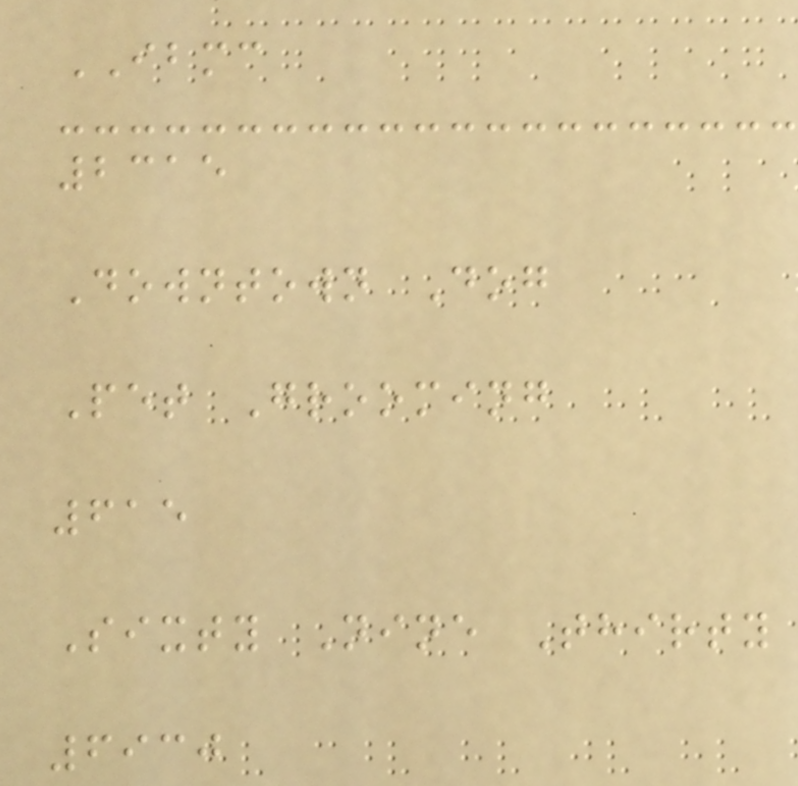IBMC
2315
Downtown Dog
Pet Grooming
615
Sixty Nine Thirty
6930
